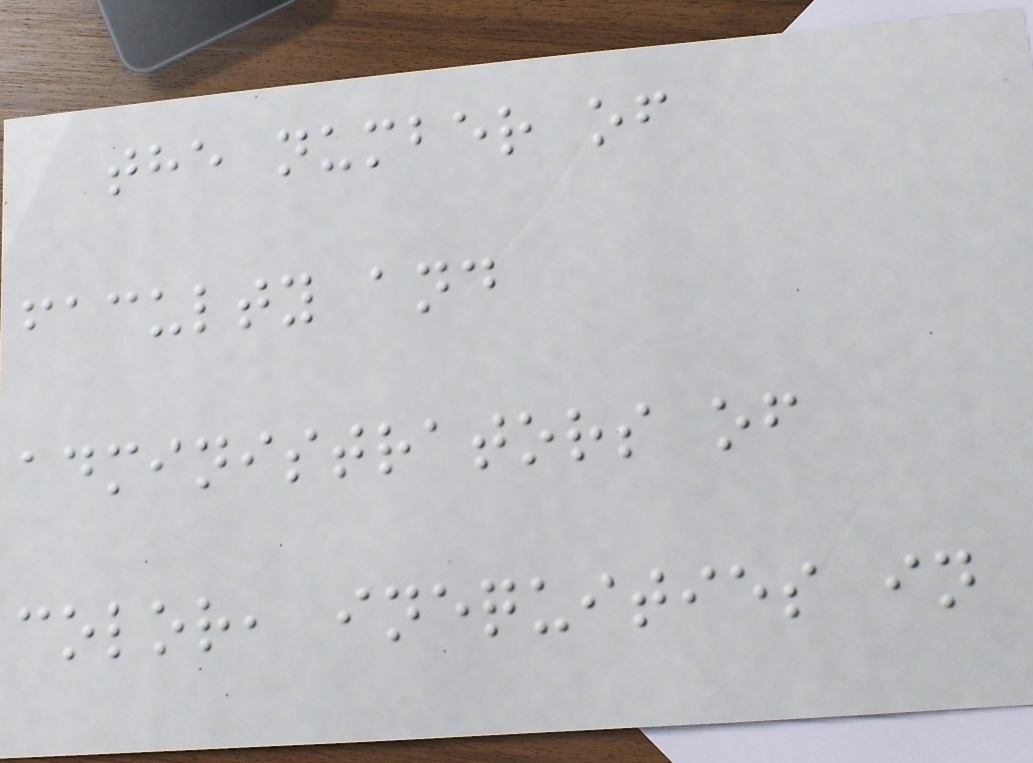the number of
faculty and
administrators of
color, inequities in
